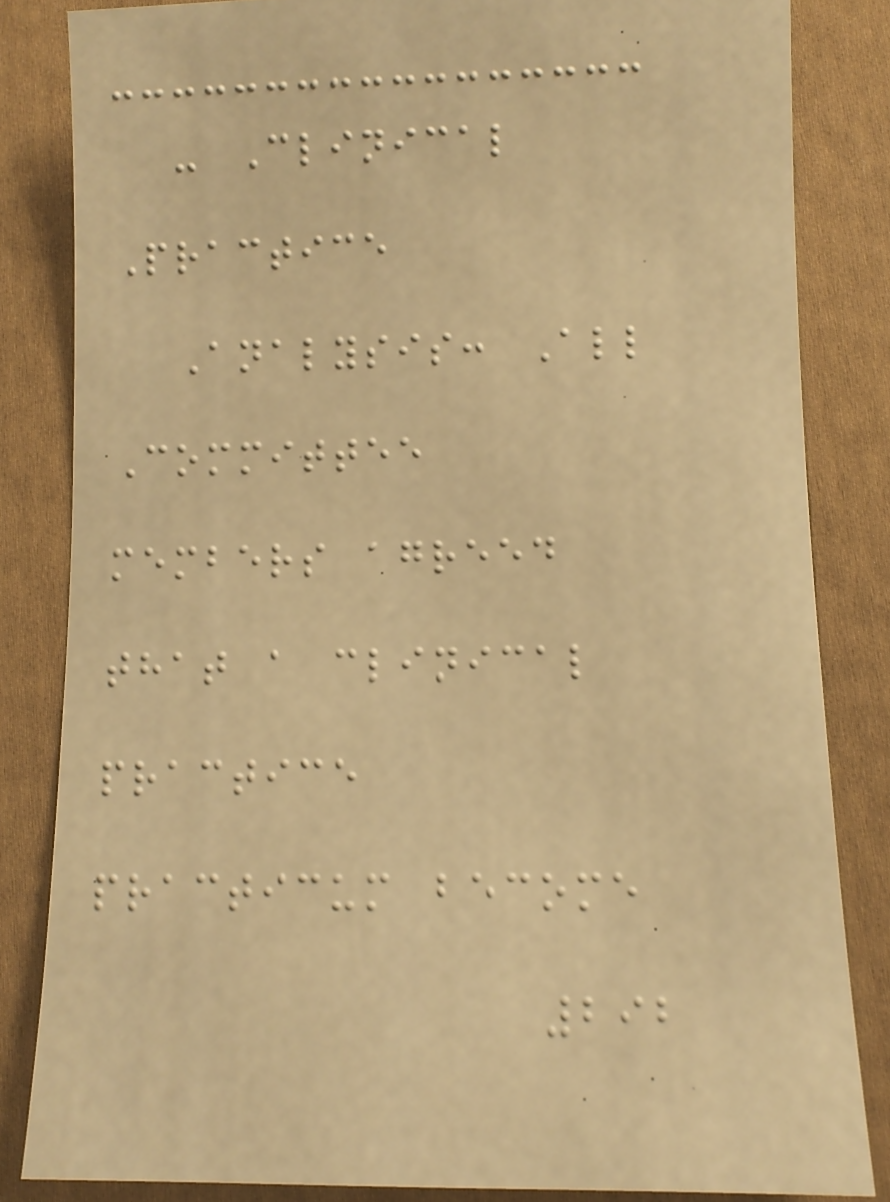- Clinical
Practice
Analysis: All
Committee
members agreed
that a clinical
practice
practicum become
292
